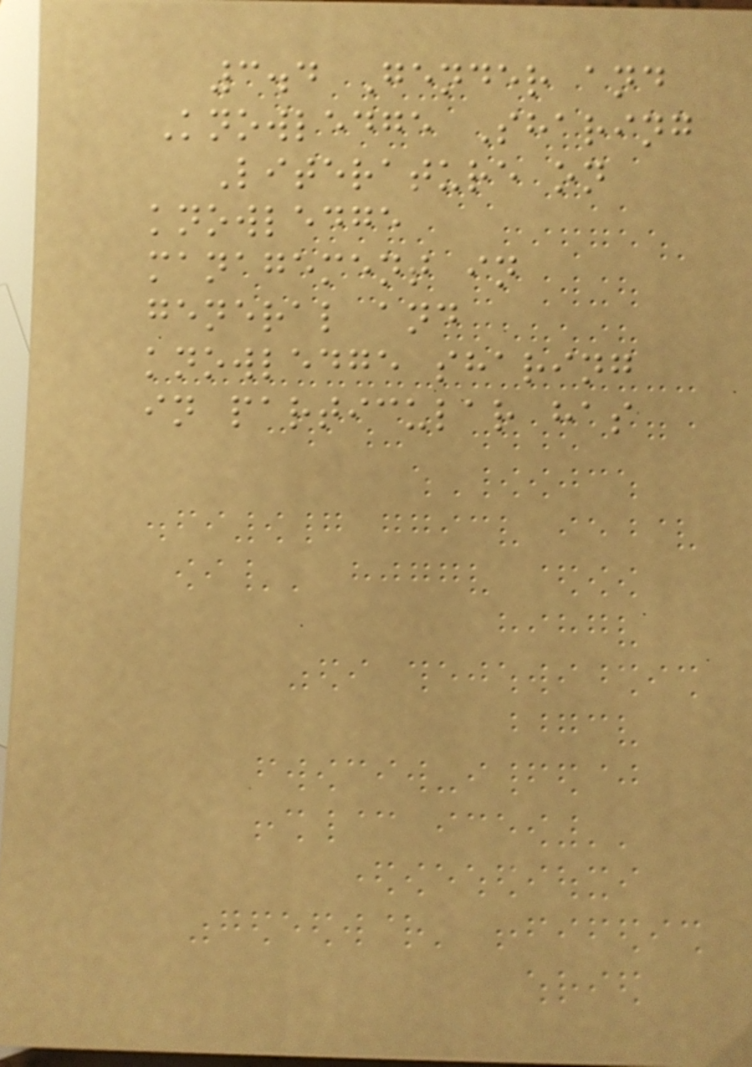3.4 Gender and
Knowledge Sharing
Literature on
knowledge
management in
general and
knowledge sharing
in particular has
